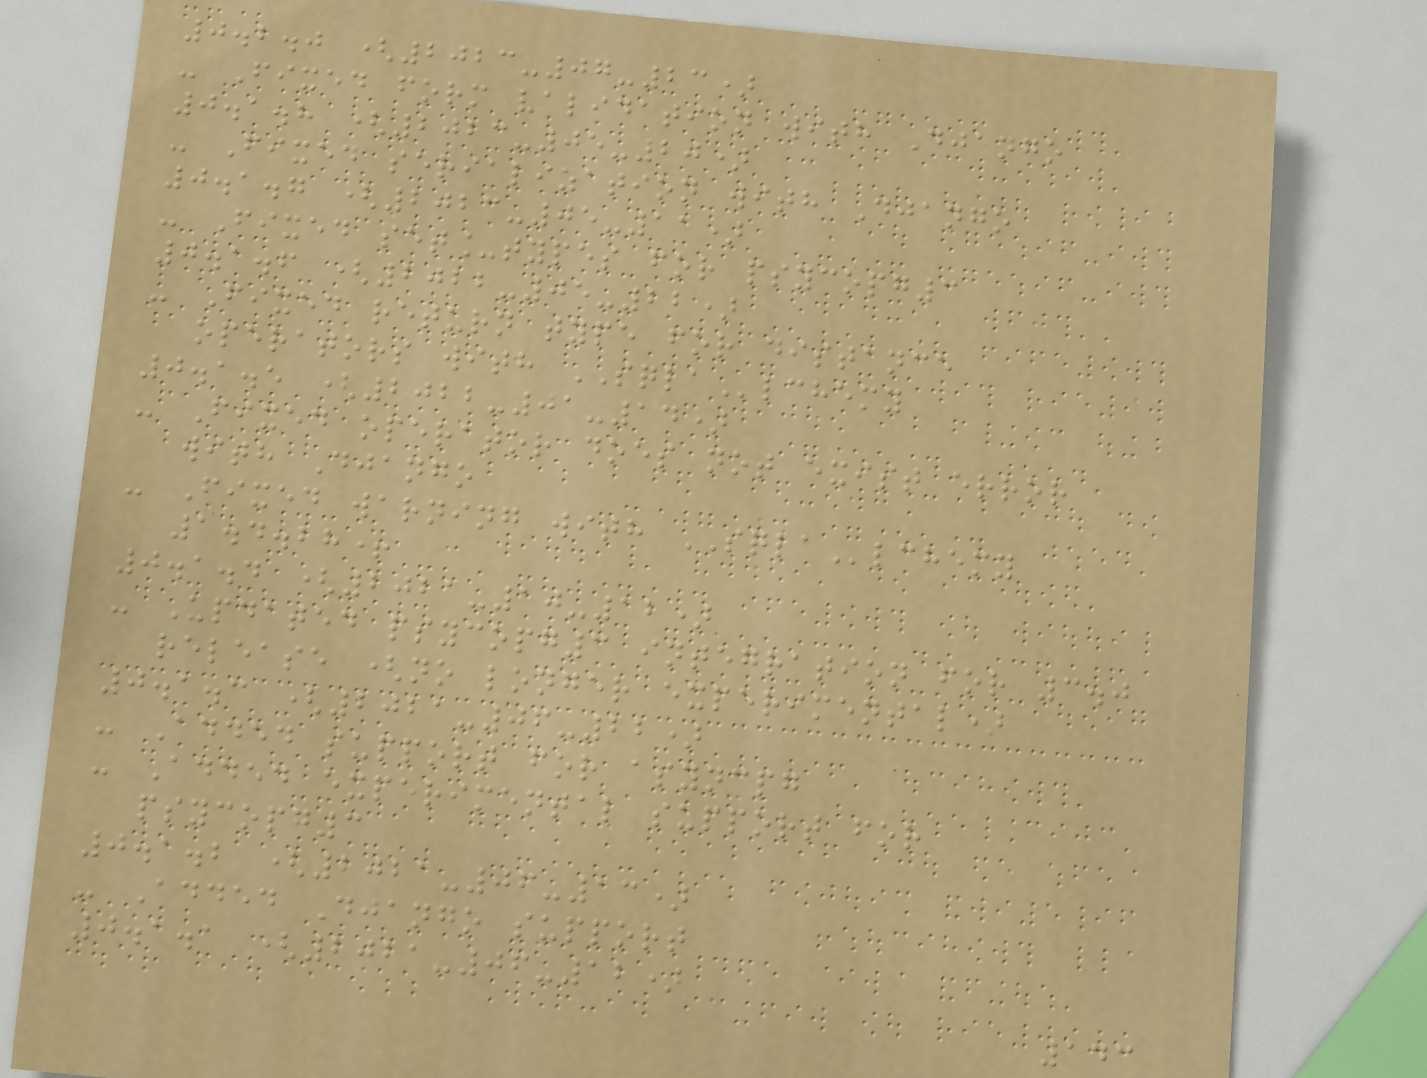0.2.0 (2023-07-23)
- Fixed form validation with Django
0.1.8 (2023-05-20)
- Fixed serialization with Django
0.1.7 (2023-05-11)
- Fixed set_types for psycopg3
0.1.6 (2022-05-22)
- Fixed return type for distance
operators with SQLAlchemy
0.1.5 (2022-01-14)
- Fixed operator does not exist error
with Django
- Fixed warning with SQLAlchemy
1.4.28+
0.1.4 (2021-10-12)
- Updated psycopg3 integration for 3.0
release (no longer experimental)
0.1.3 (2021-06-22)
- Added support for asyncpg
- Added experimental support for
psycopg3
0.1.2 (2021-06-13)
- Added Django support
0.1.1 (2021-06-12)
143
